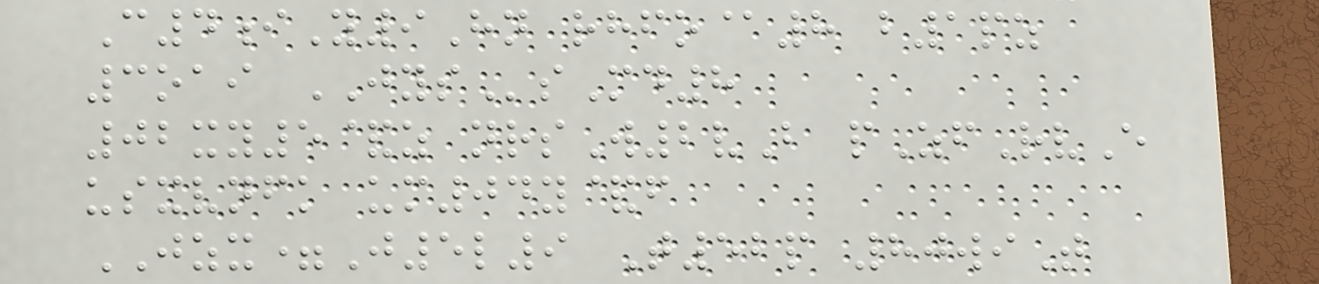C4iY9Hn rhfo@8 b1pz
3oai JYSsMd8
02xy5&z nrsW2vB pZfRvE
usxvnfk um04y&f
JZX=J5l9 T52p 80wiT
